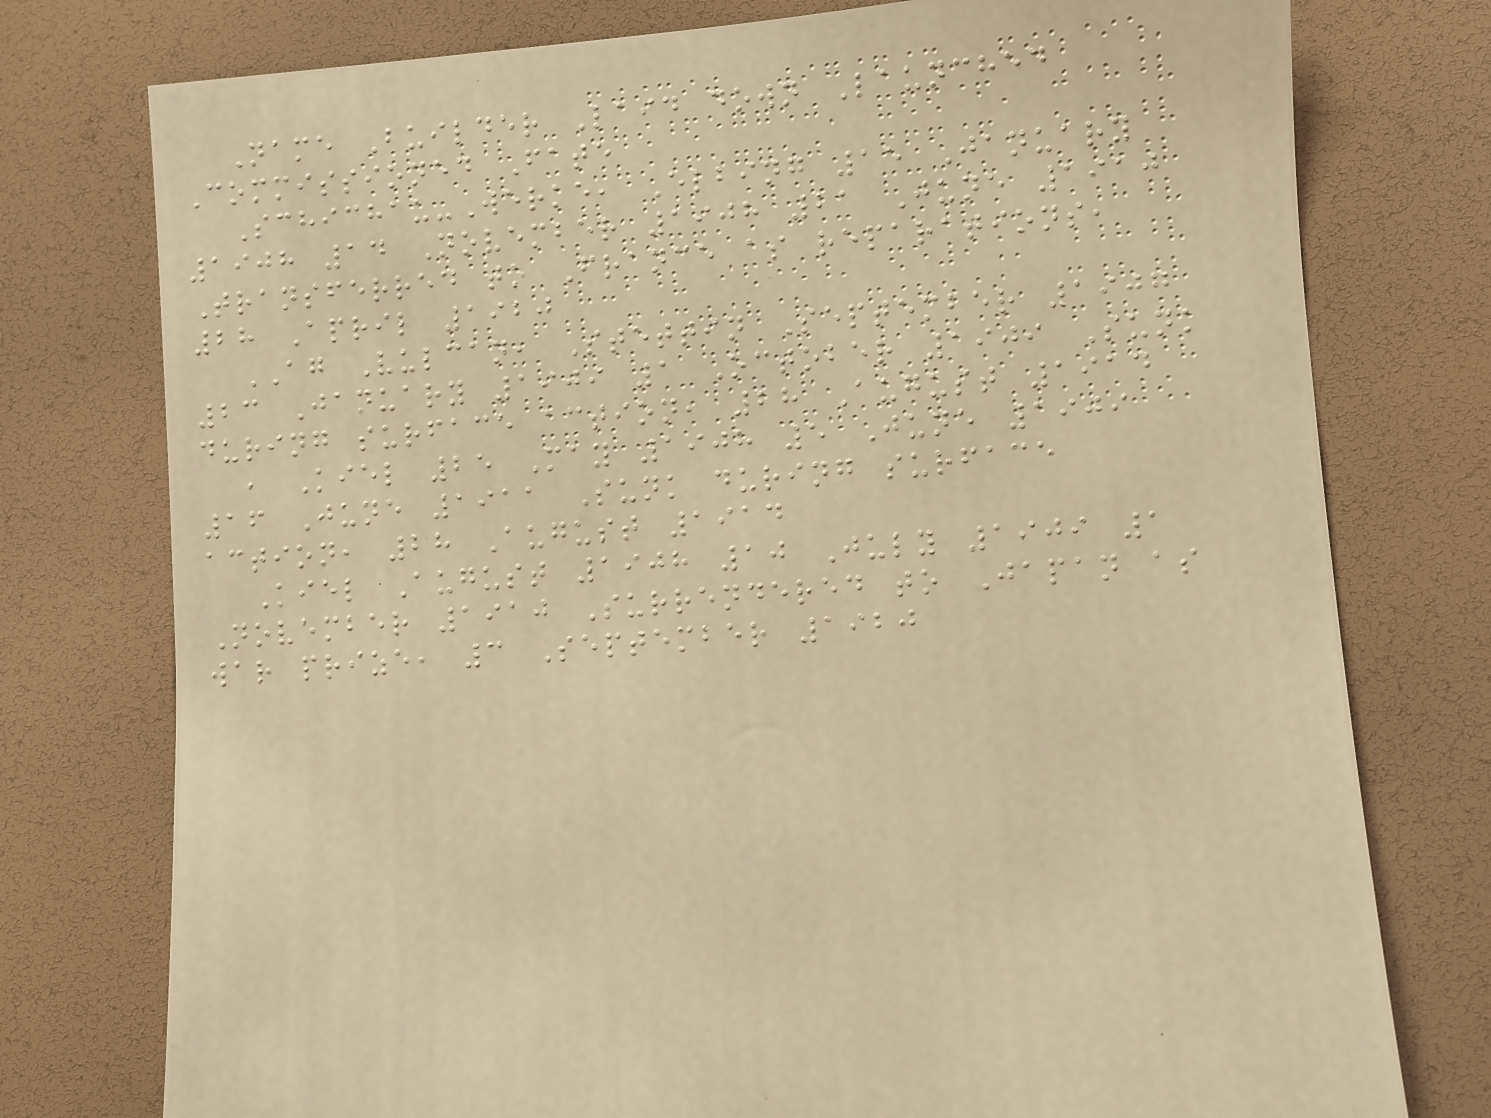Name Builder Laid down Launched
Commissioned Fate
Schichau-Werke, Elbing 15 January
1908 14 November 1908 21 June 1910
Transferred to France as reparations,
28 April 1920
AG Vulcan, Stettin September 1907
23 January 1909 1 October 1909 Sunk
during surface action, 28 August 1914
, Kiel 25 May 1908 5 June 1909
16 June 1911 Sunk during surface
action, 28 August 1914
Kiel August 1908 10 July 1909 1
November 1910 Surrendered to Japan as
war prize, 3 September 1920
